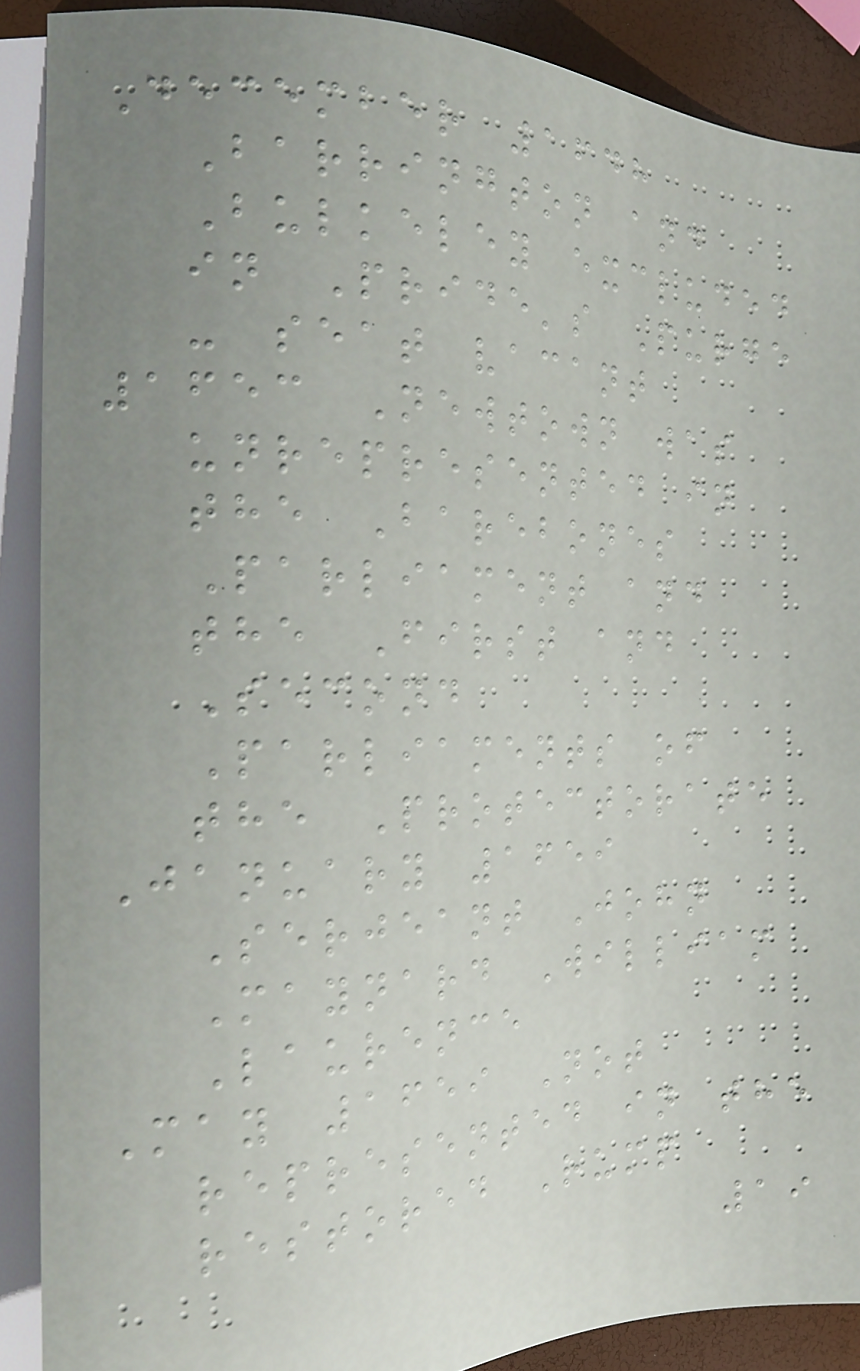December 1648
Barrington and
Bulkeley excluded
in Pride's Purge
- seat vacant
1653 Newtown was
unrepresented in
the Barebones
Parliament and
the First and
Second
Parliaments of
the Protectorate
January 1659
Serjeant John
Maynard William
Laurence
May 1659 Not
represented in the
restored Rump
19
